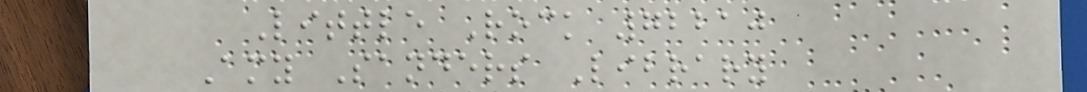Little Rock 72210
Amy Sanders Library
